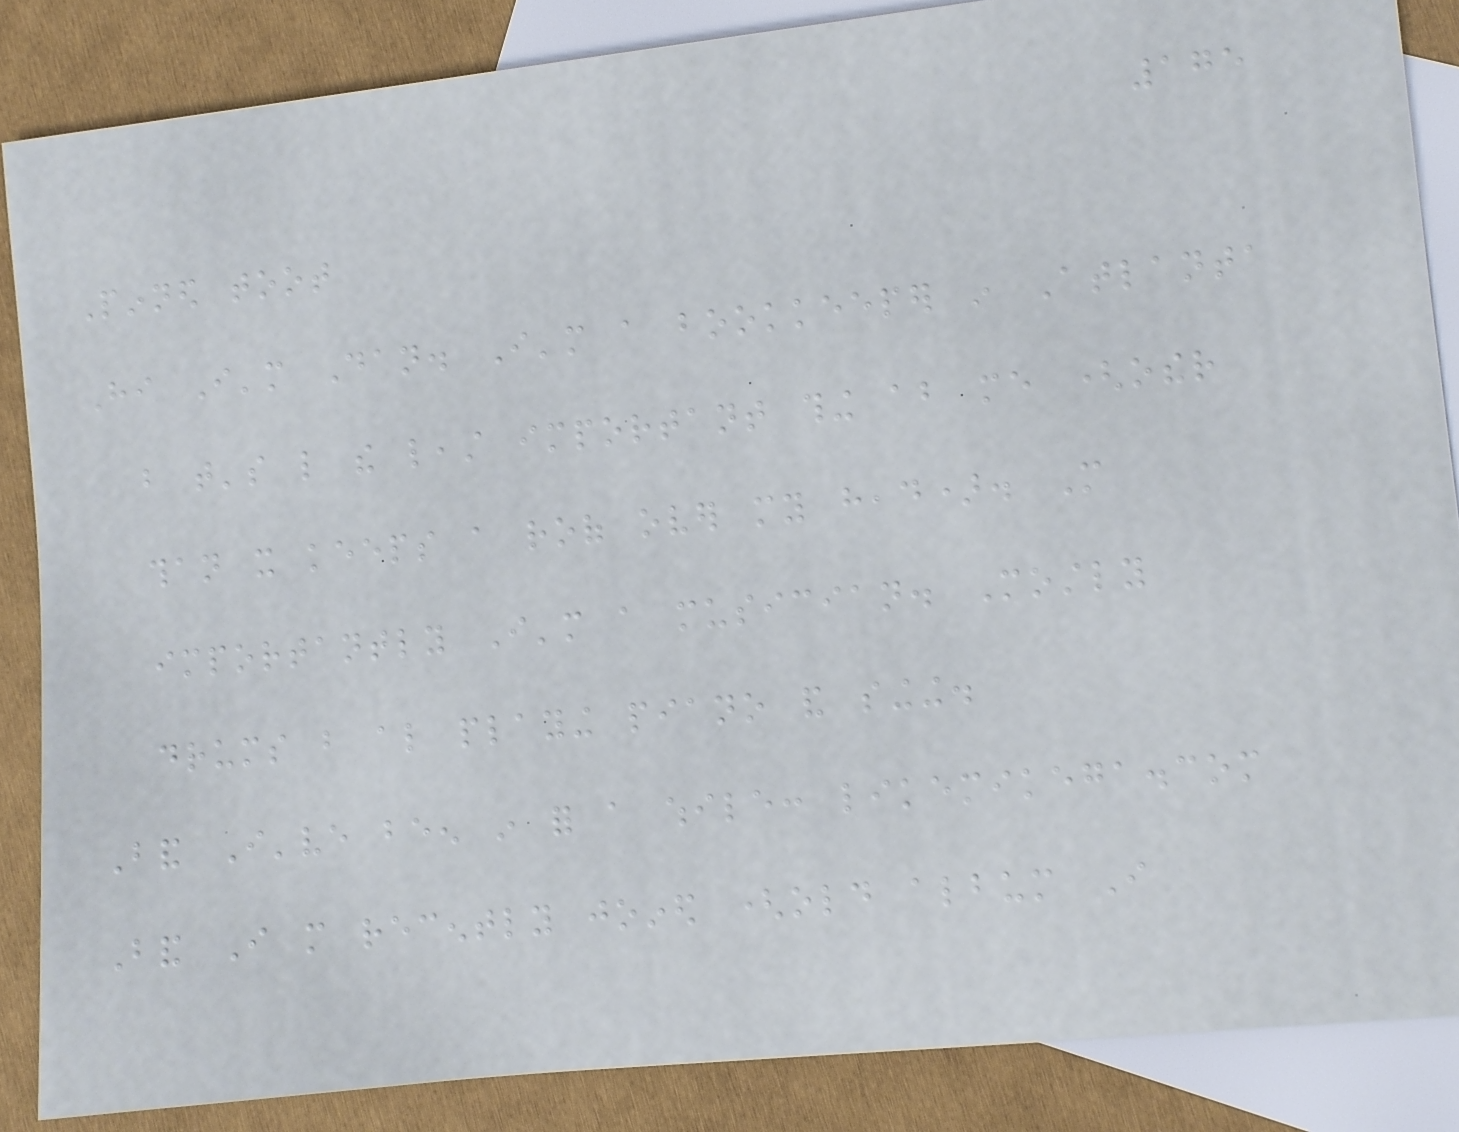175
Pinned toot
Hi I'm Dan. I'm a bookkeeper in Atlanta
but that's like the least important thing about me (other
than it keeps a roof over my head). More
importantly I'm a musician. Mostly
drums but also playing piano and singing.
Band I've been in for a while: likemikega.com
Band I more recently joined (old album I
